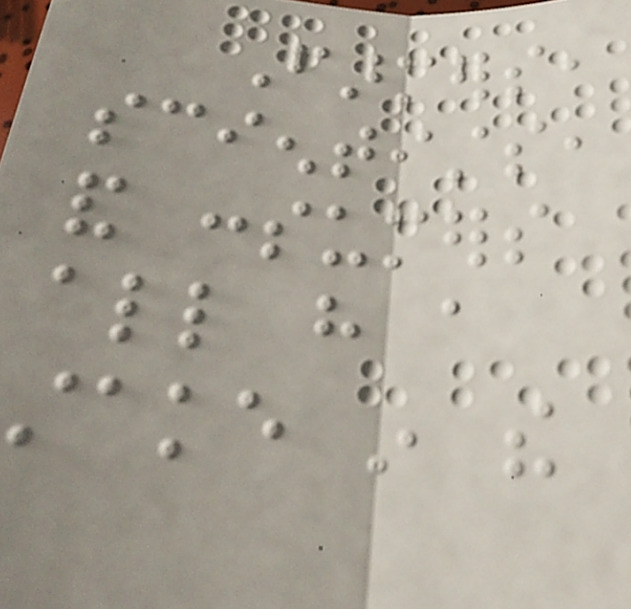Farmers,
scientists,
and consumers
all have a
stake in the
